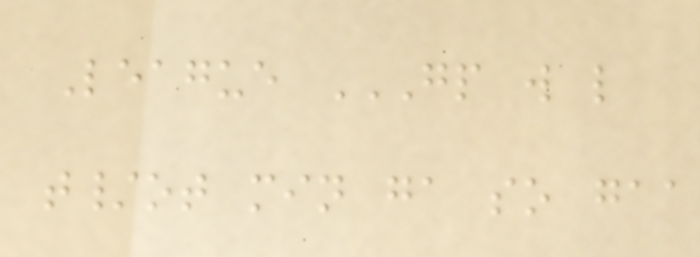League GP W L
T/OT MIN GA SO GAA
